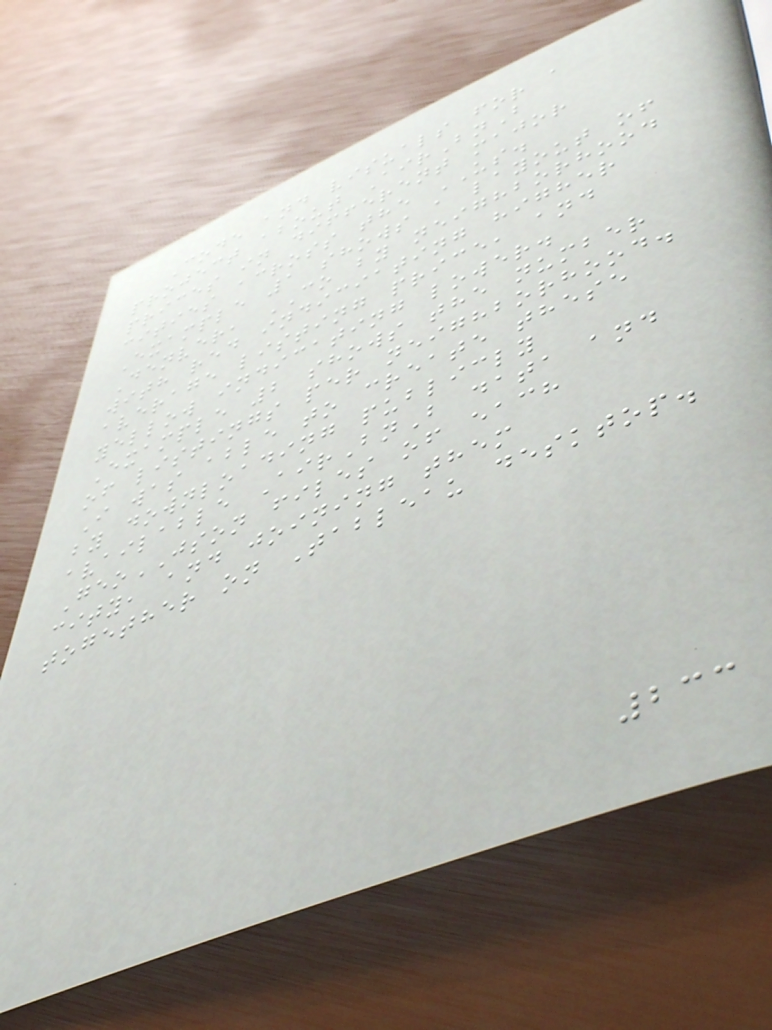Code and visuals for a
project about AirBnB
prices in different major
cities across the US.
Example 1 shows a layout of
Denver, CO by neighborhood
with red indiciating higher
average listing price, and
yellow indicating lower.
Example 2 shows the number
of listings per neighborhood.
I was able to create these
by downloading publicly
available AirBnB data and
GeoJSON files of each
city, and joining them
together on Tableau desktop.
233
